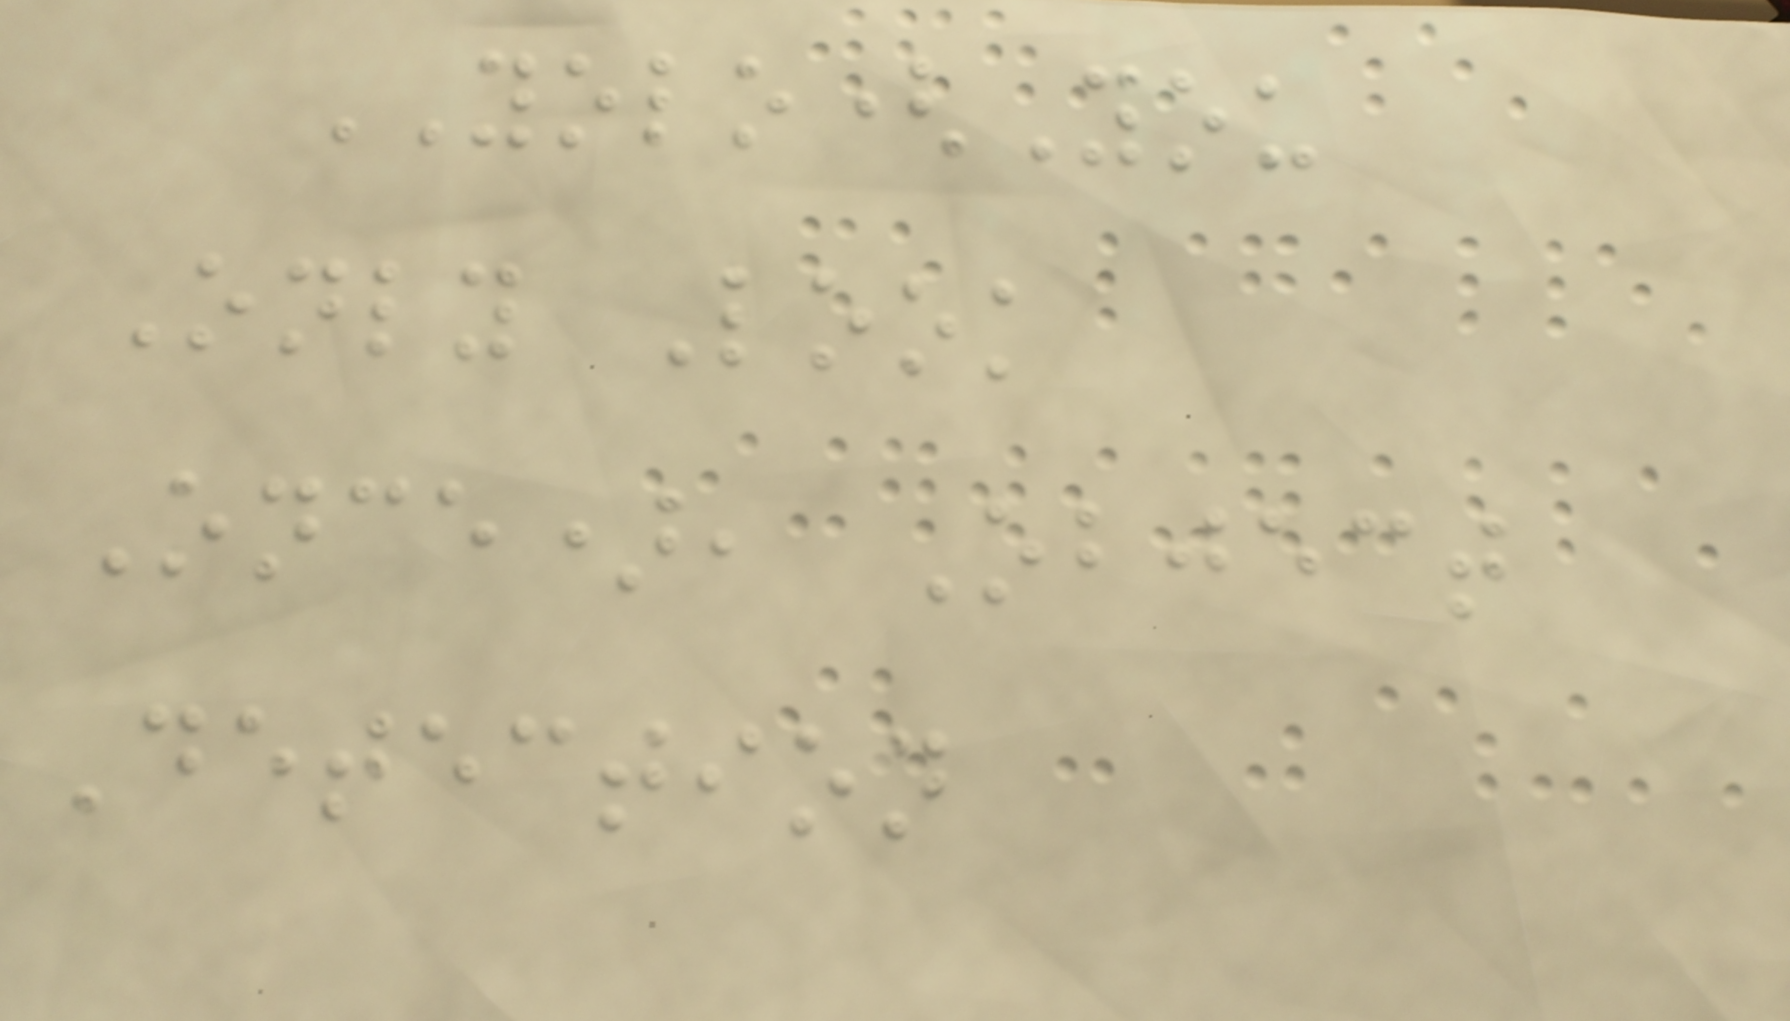YOLO(You
Only Look
Once), Object
Detection
